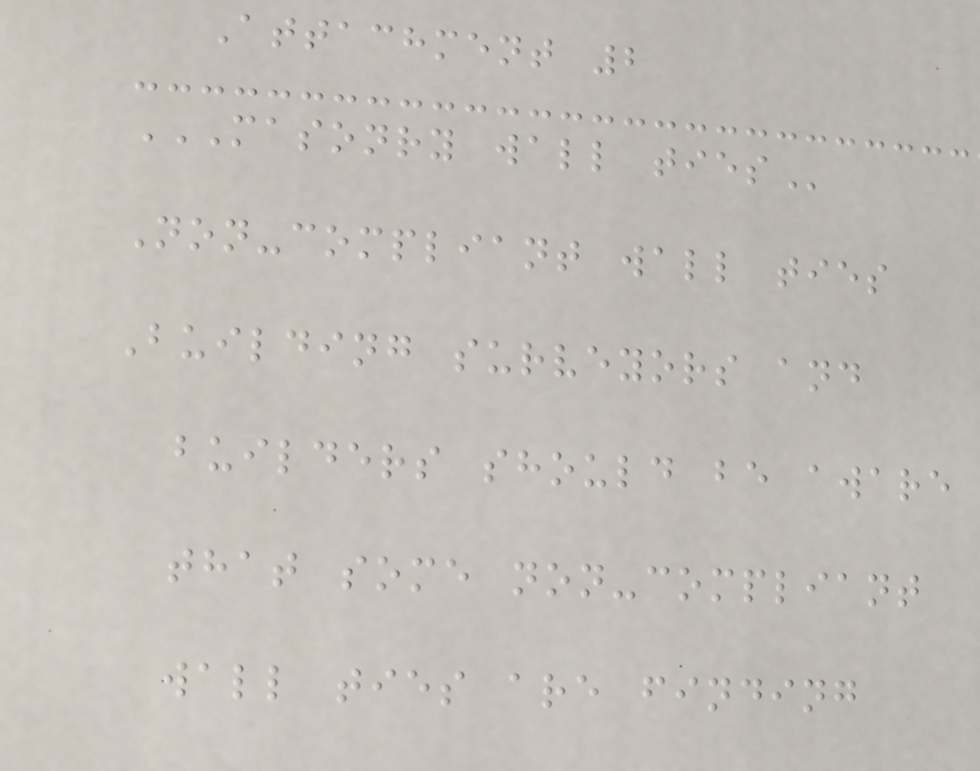Attachment 2
MASONRY WALL TIES
Non-compliant wall ties
Building surveyors and
builders should be aware
that some non-compliant
wall ties are finding
